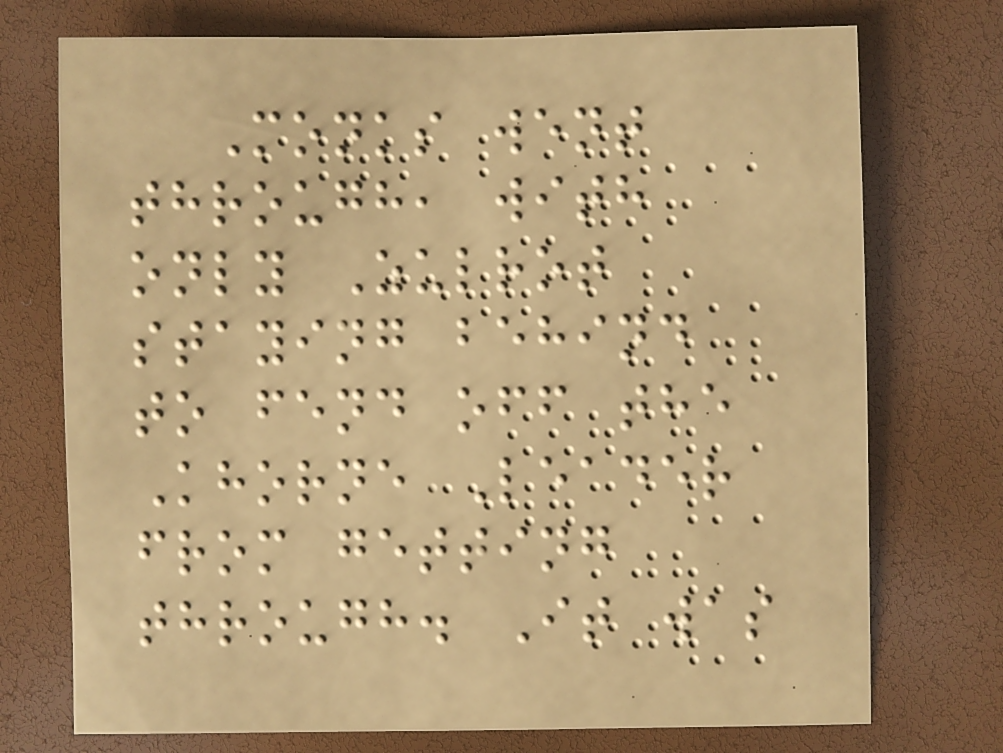Monks went
through, with
only Zulrot
staying behind
to fend off the
Khorne Leader
from getting
through. It was
